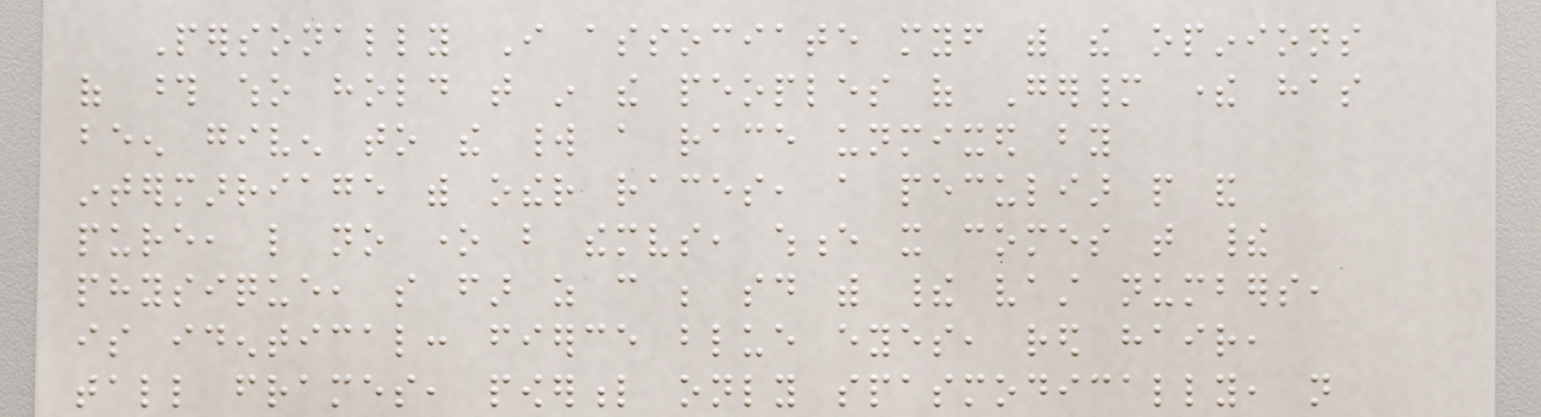Personally I associate myself with the opinions
of those who hold that in the peoples of Germany there has
been given to the world a race unmixed by
intermarriage with other races, a peculiar people and
pure, like no one but themselves, whence it comes that their
physique, so far as can be said with their vast numbers,
is identical: fierce blue eyes, red hair,
tall frames, powerful only spasmodically, not
